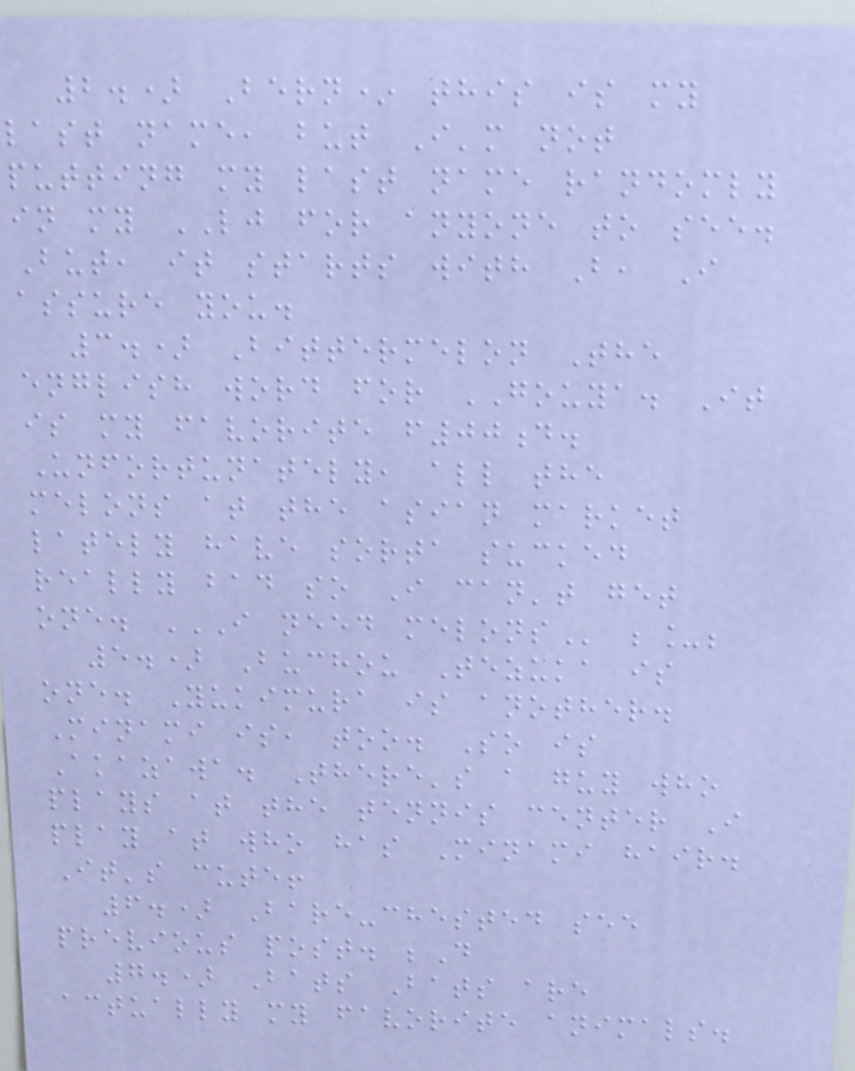2.) Bern* this is my
last name, but I'm not
putting my last name randomly
in my LJ for anyone to see.
But, it starts with B, I
assure you.
3.) Bittermelon The
english word for GOUYA. It
is my favorite f00d.
Unfortunately, all the
melons at the asian market
lately have sorta sucked
really bad so I can't get
one. I NEED MELONS ;_;
5.) Buchou Tezuka is
one. Yukimura is another.
Minami is, too. So is
Akazawa. There's a guy who
plays at the tennis center I
play at who has Minami hair.
It's cute!
6.) Bare-chested see
previous post. ;D
7.) Bats Bats are
actually my favorite animals.
